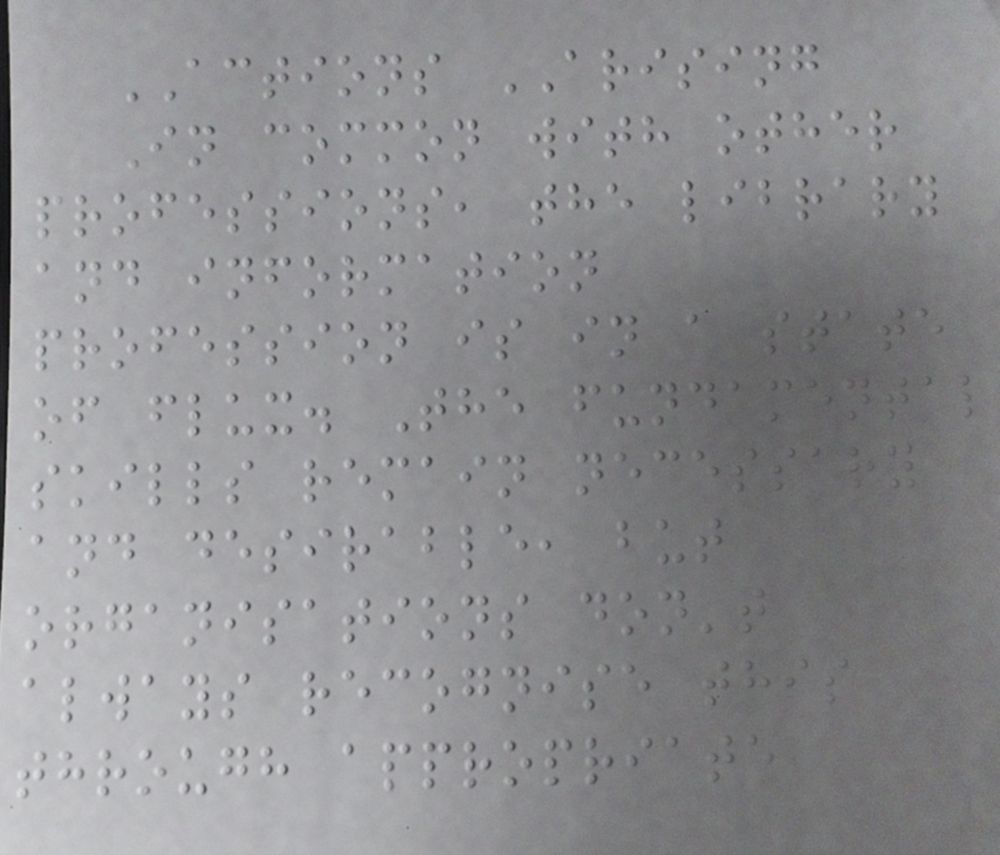ACTIONS ARISING
In common with other
professions, the library
and information
profession is in a state
of flux. The fundamental
skills remain necessary
and desirable, but
organisations don't
always recognise this
through appropriate
